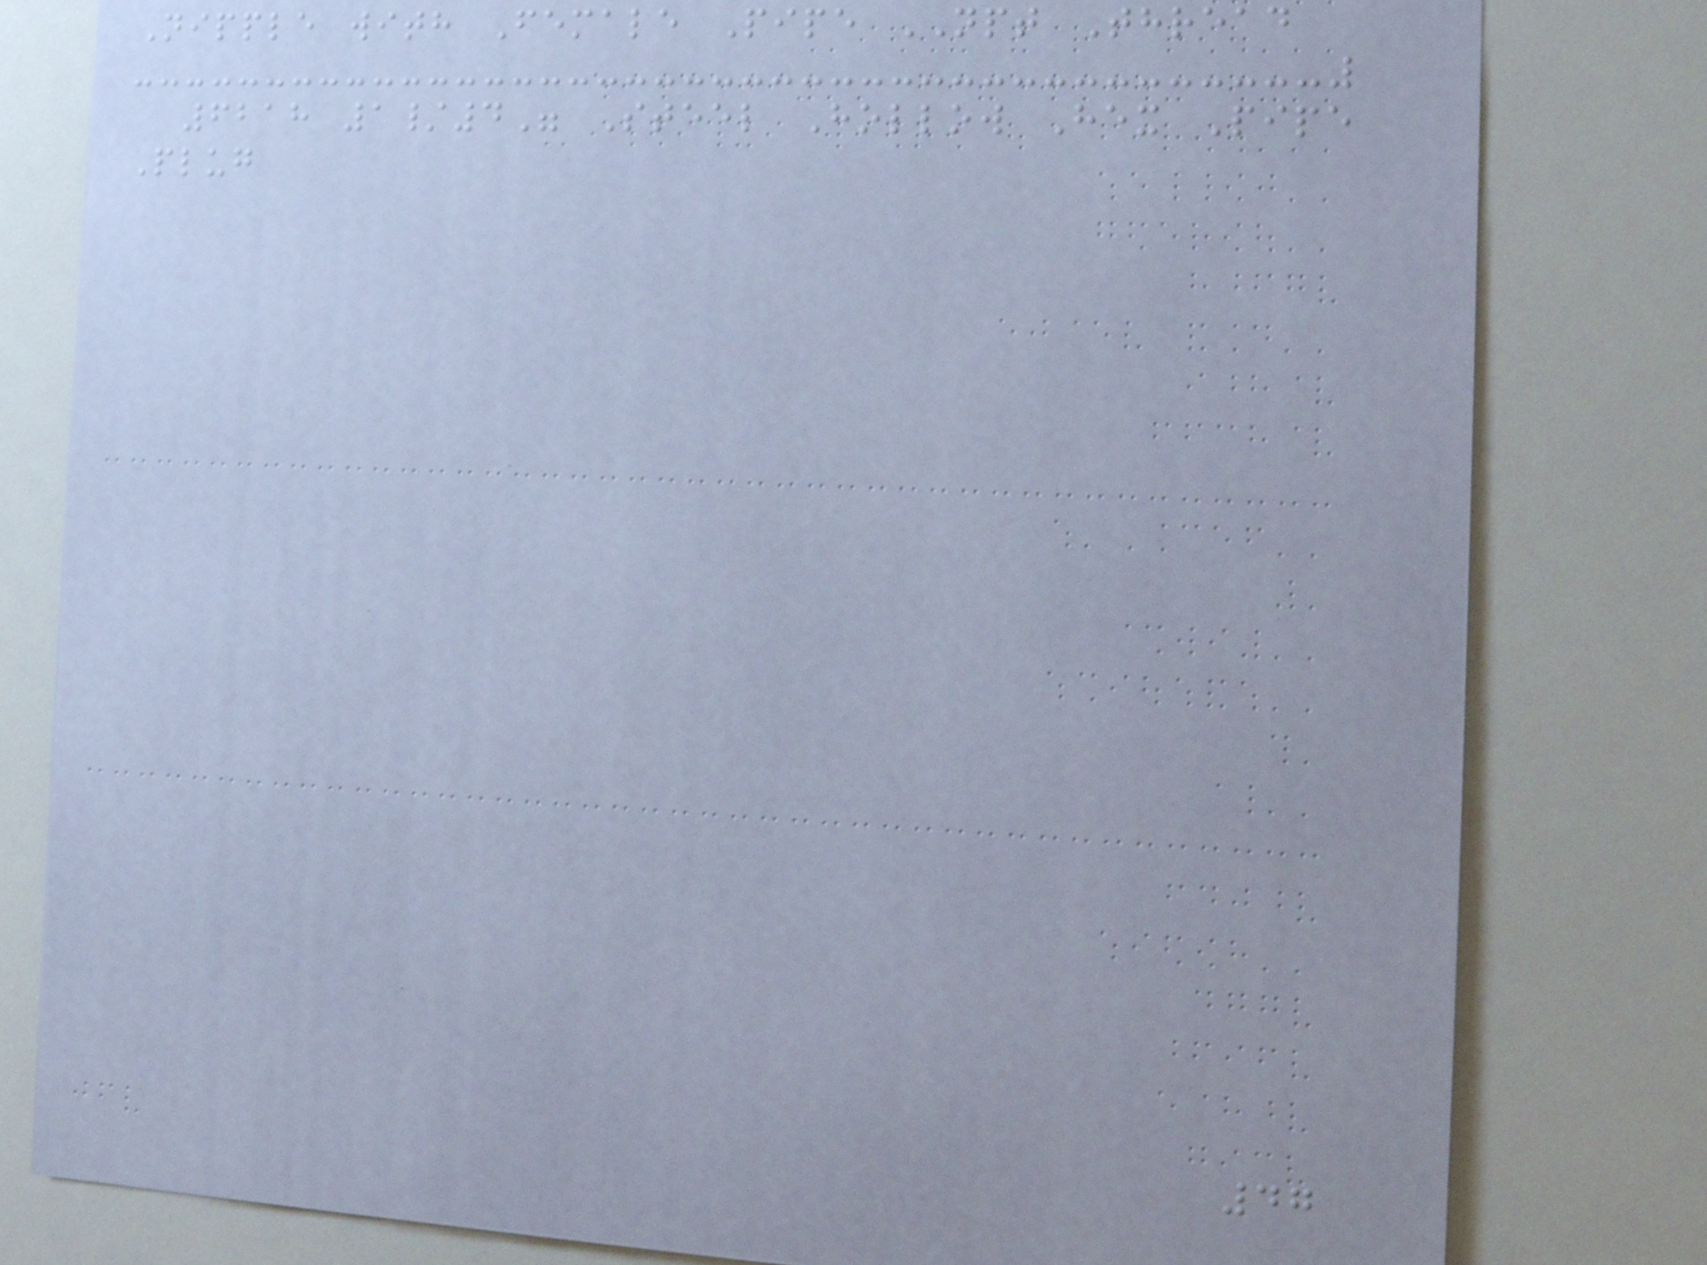Nipple with Female Pipe NPT Thread
6218 1/4" Steel Hollow Hex Pipe
Plug
47
